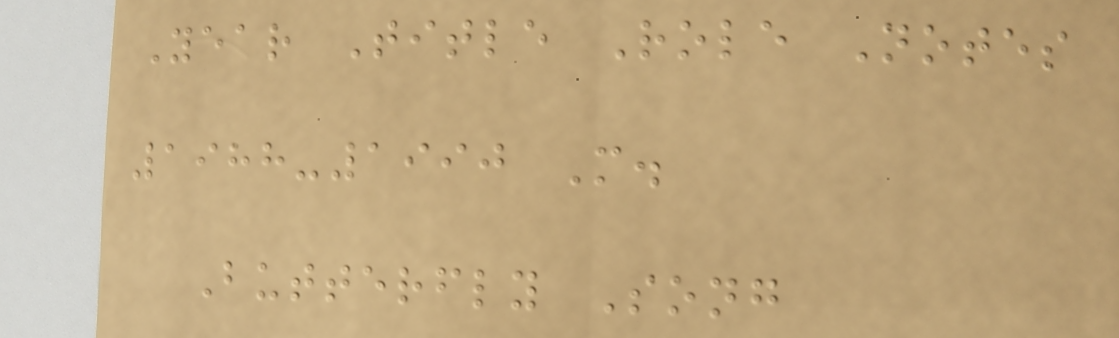Year Title Role Notes
1988-1990 M.
Butterfly Song
